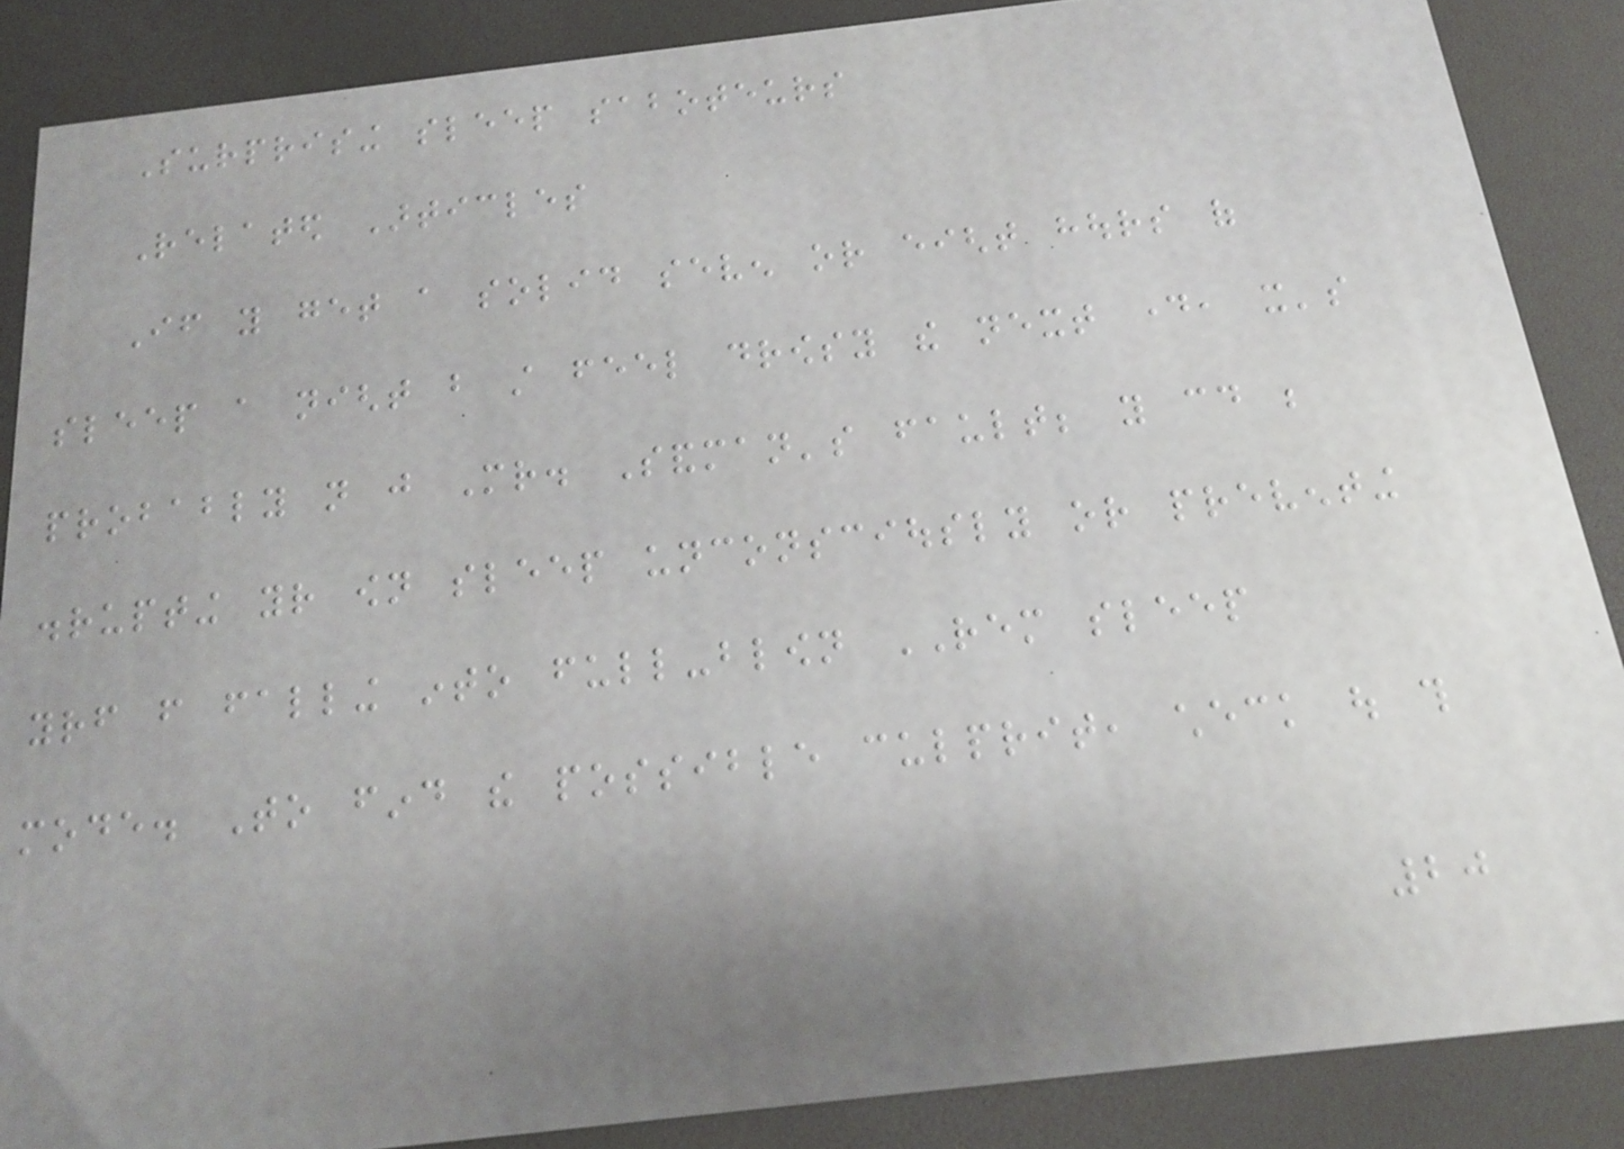Surprising sleep saboteurs
Related Articles
If you get a solid seven or eight hours of
sleep a night but still feel drowsy the next day, it's
probably not just Mr. Sandman's fault; you could be
disrupting your own sleep unconsciously or preventing
yourself from falling into full-blown REM sleep
mode. To find the possible culprit, check out this
20
